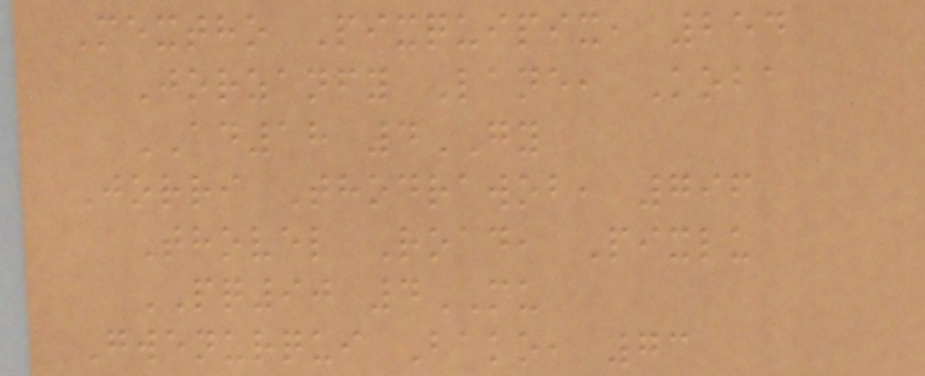Mextho Pixquipix, 254
Jorzanfy Lane, Koba
AD18 4GY
Jorri Thodrawob, 796
Thovel Road, Pixlu
PQ90 4MU
Gwenurqui Bako, 73
